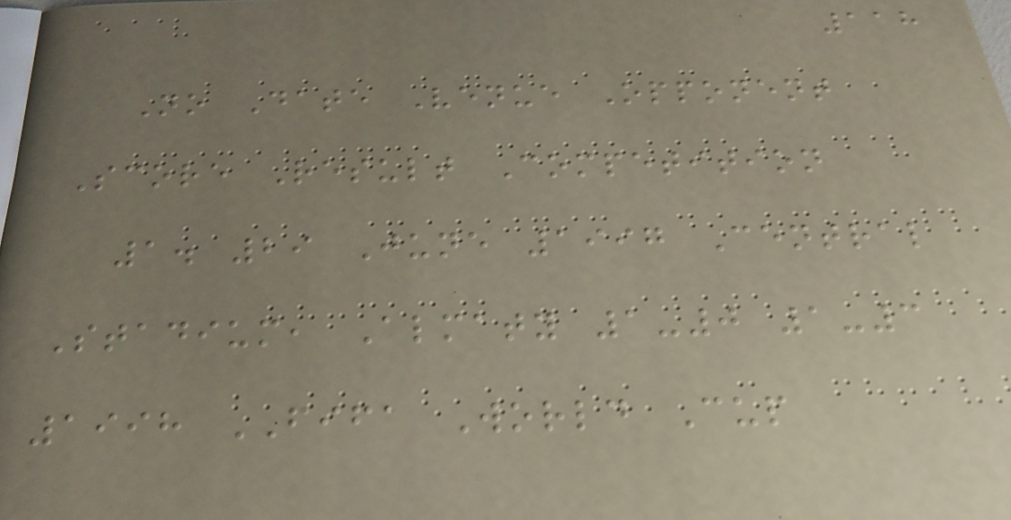118
No Date Venue Opponent
Score Result Competition
1. 29 June 1997 Central
Stadium, Almaty 1-0 1-3
1998 FIFA World Cup
